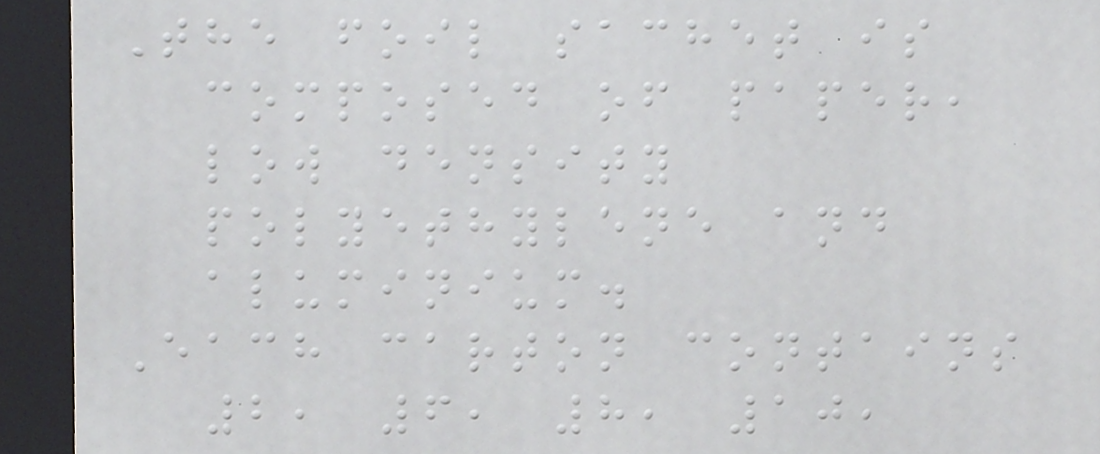The foil sachet is
composed of paper,
low density
polyethylene and
aluminium.
Each carton contains
2, 6, 8, 10,
